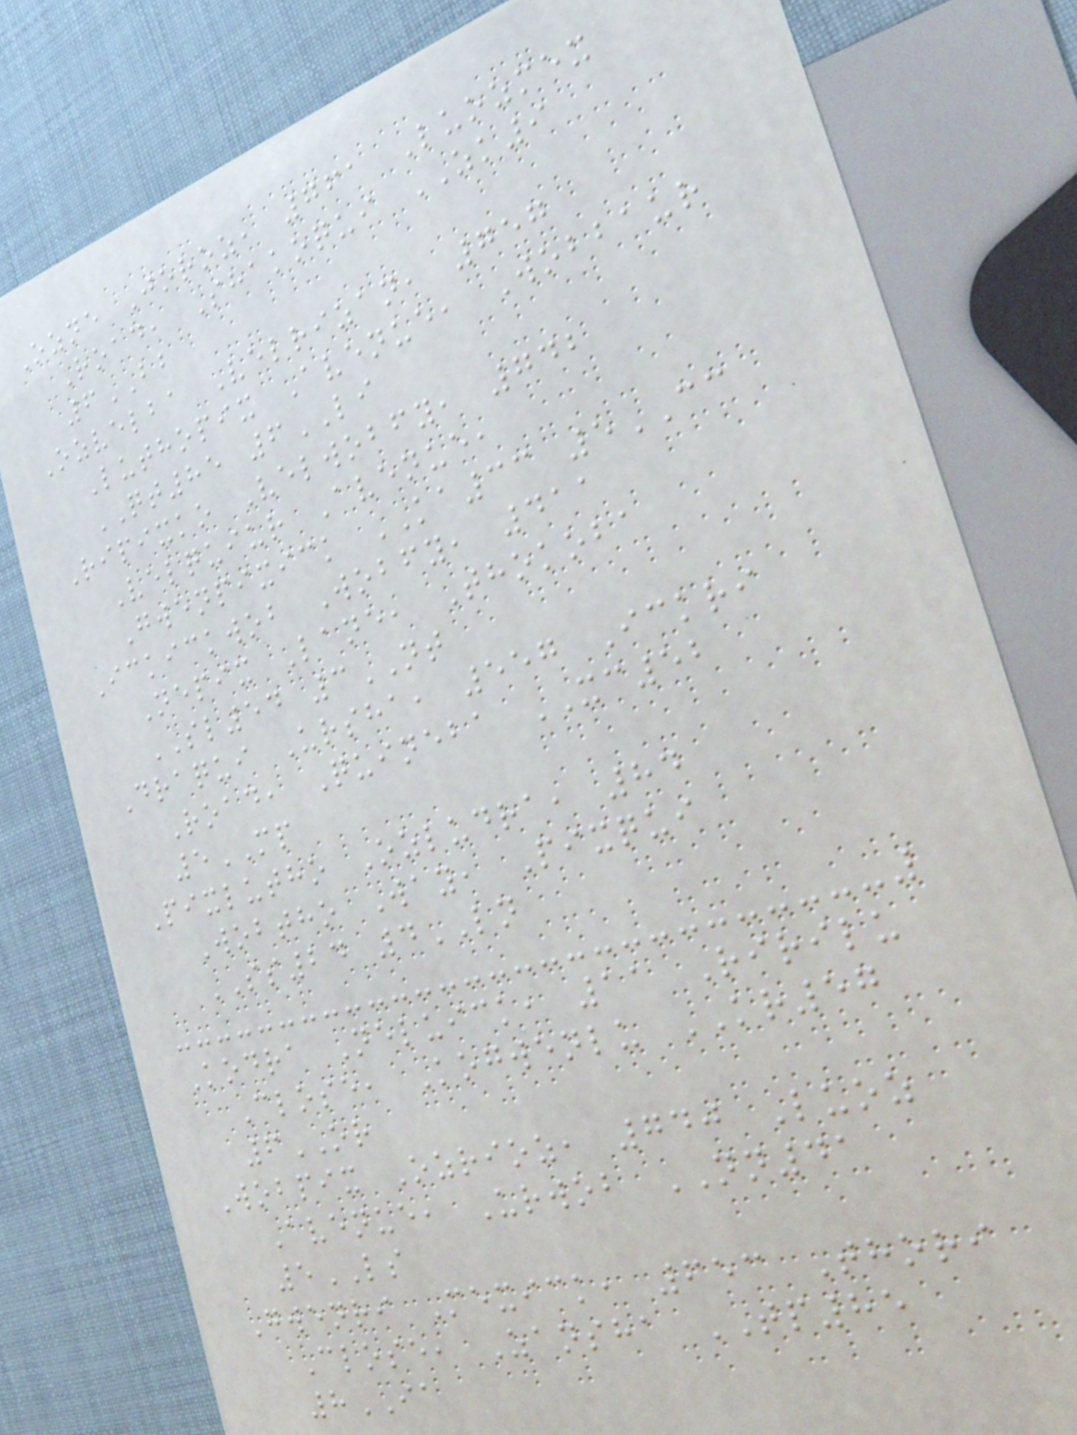Ozne Joroz, 761 Luozmex
Road, Shakoqui ZK9
6BB
Ozvelba Velrizan, 757
Luthopix Avenue, Wobbaur
QT85 6LI
Ripixko Velwobfy, 742
Velquiur Avenue,
Gwenpixick KA33 5CC
Ickickwob Wobfy, 411
Nepix Lane, Thokoba
SL54 3NT
Draqui Ursha, 557 Ickri
Road, Quineba XC52
5MP
Pixlutho Ozludra, 84
Wobtho Way, Pixqui
SS24 4LN
Kodra Neluick, 11 Ririlu
Close, Kogwenlu KR57
6OR
Wobpix Ozrioz, 740 Luoz
Avenue, Urwob NN41
5LS
Gwenri Mexick, 653 Thori
Close, Zansha TP85
8IA
